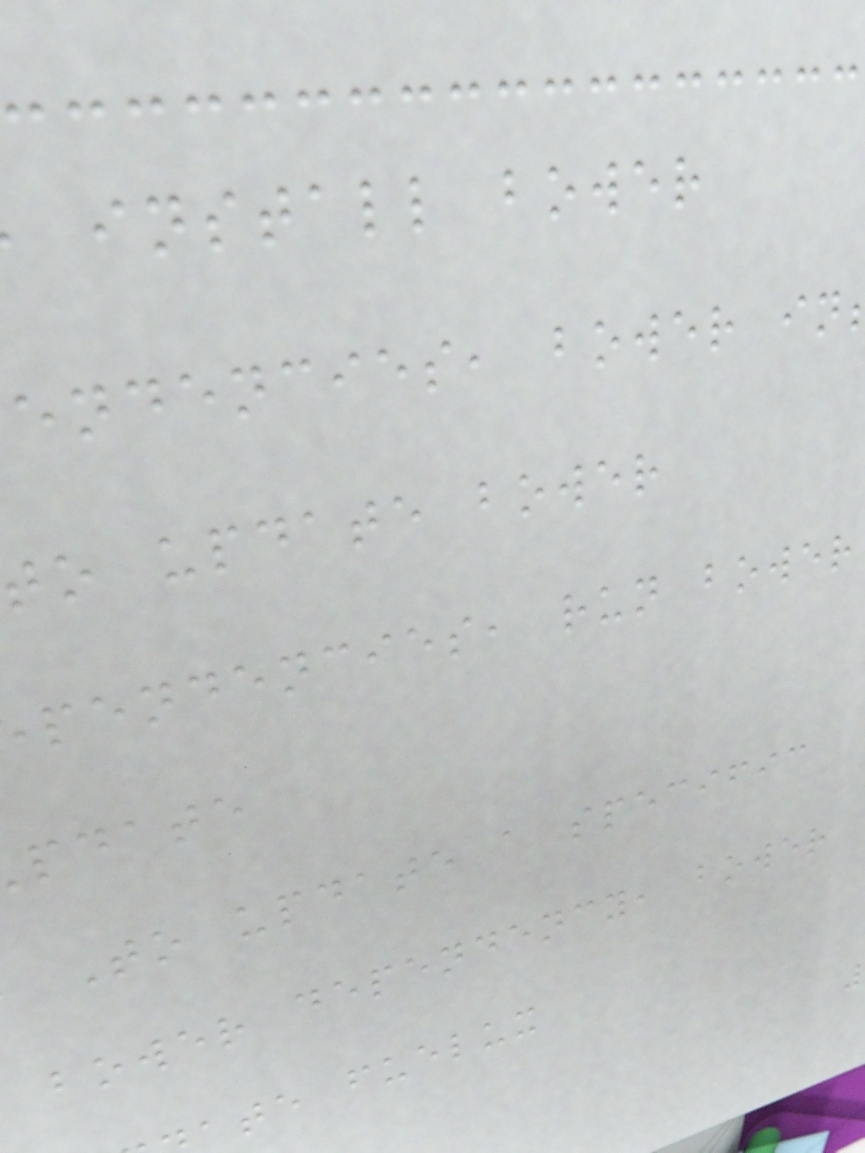install bower
endencies, bower in
o update bower
pendencies, run bower
pdate
To update a specific
bower dependency, bower
ate fuelux
